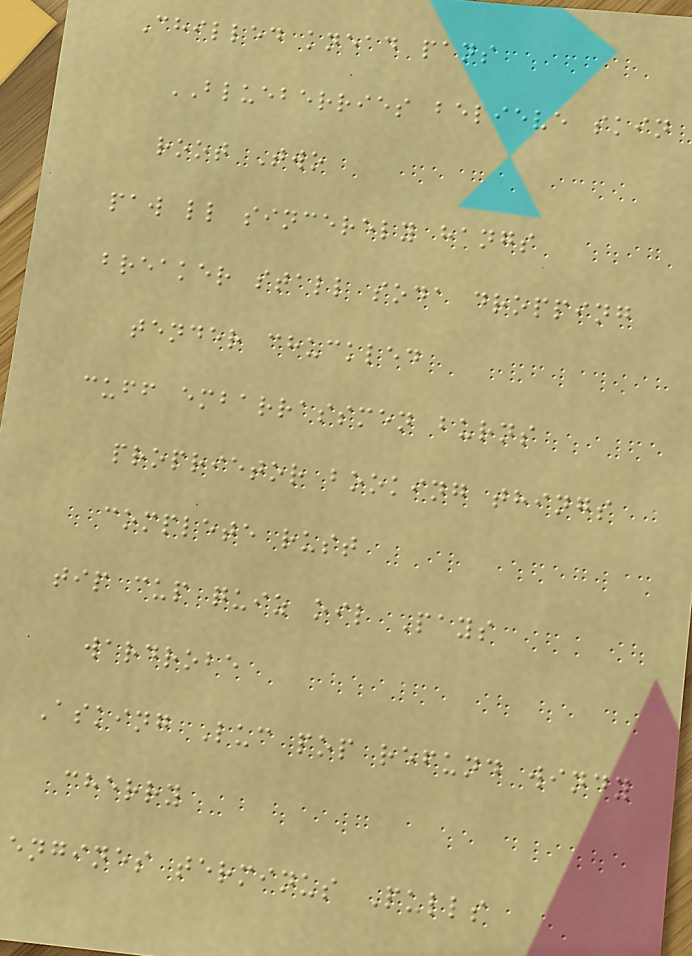Chilled knead pans
BLUEBERRIES believe skin
root Two
paw ll sincerely hangs
breaker stall soda dropping
tender chuckled
cuff embarrassmen burns
proprietor booking things
complete rust
tip cup quiz oil Pays
wardrobe
Asking Luc pop refund windy
cherry
engines terminus Pulls
